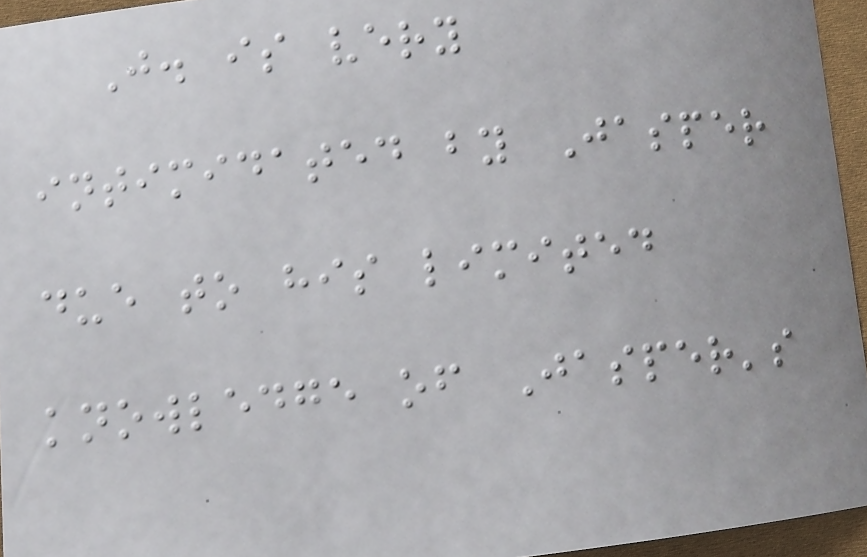J. is very
intimidated by Jasper
due to his limited
knowledge of Jasper's
